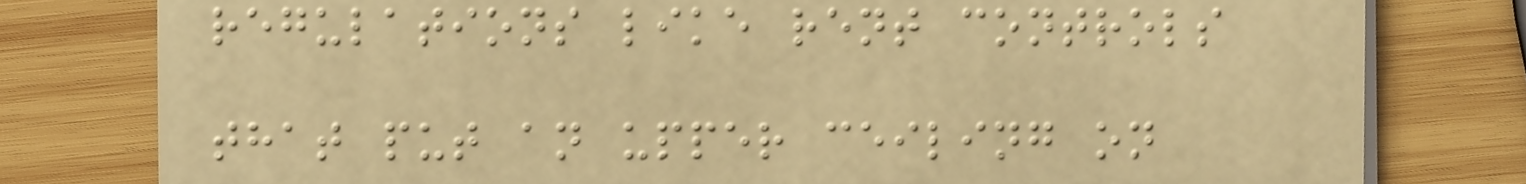regulations like rent controls
that put an upper ceiling on
